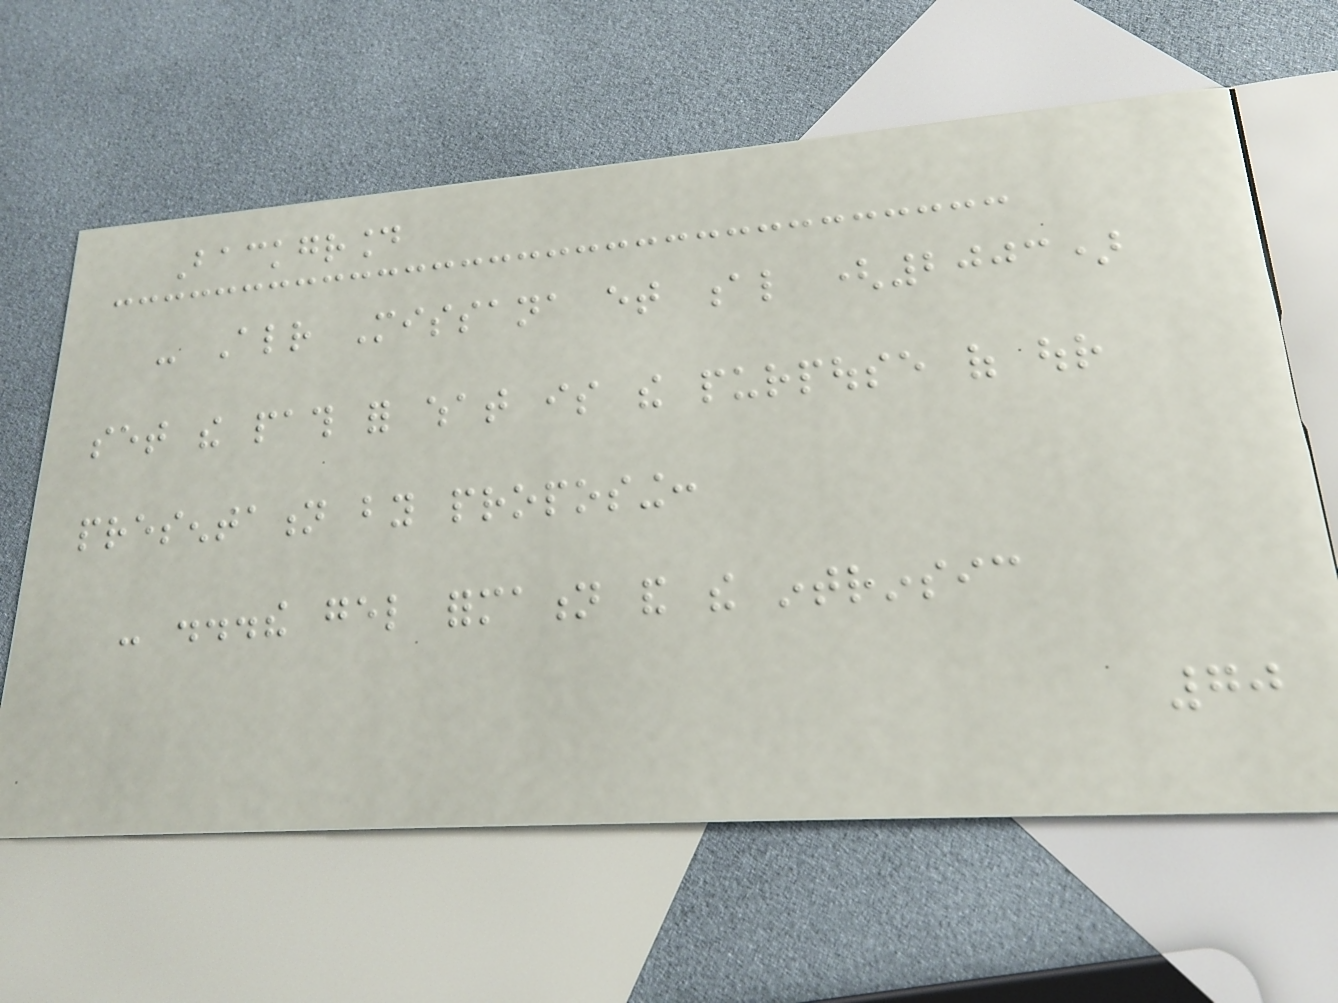Background
- Already Missana et al (2003)
set the path for what is the purpouse of our
presentation by proposing:
- ...the gel formation and the intrinsic
70
